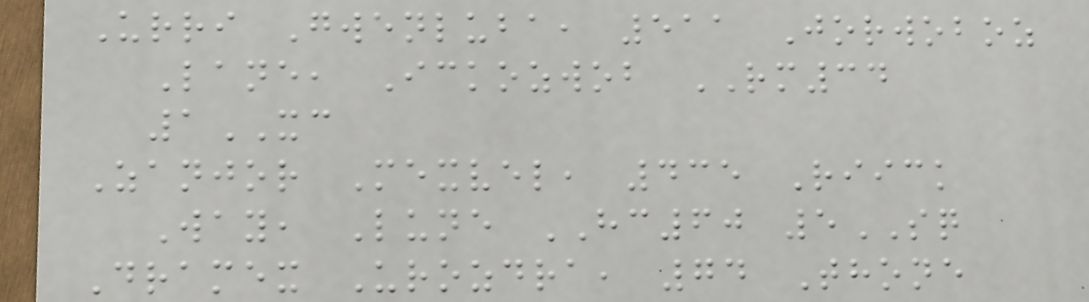Urri Gwenluba, 511 Jorwoboz
Lane, Ickozwob RM34
1XC
Zanjor Mexvel, 435 Riick
Way, Lune HC60 5SQ
Dramex Urozdra, 74 Thone
